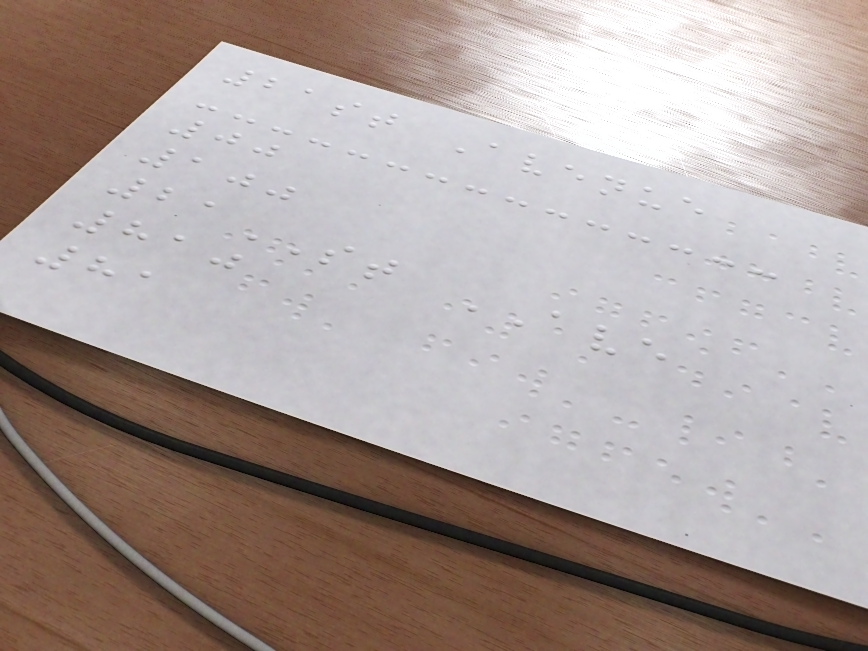21st Avenue
00
100
21ST AVE
810
81
